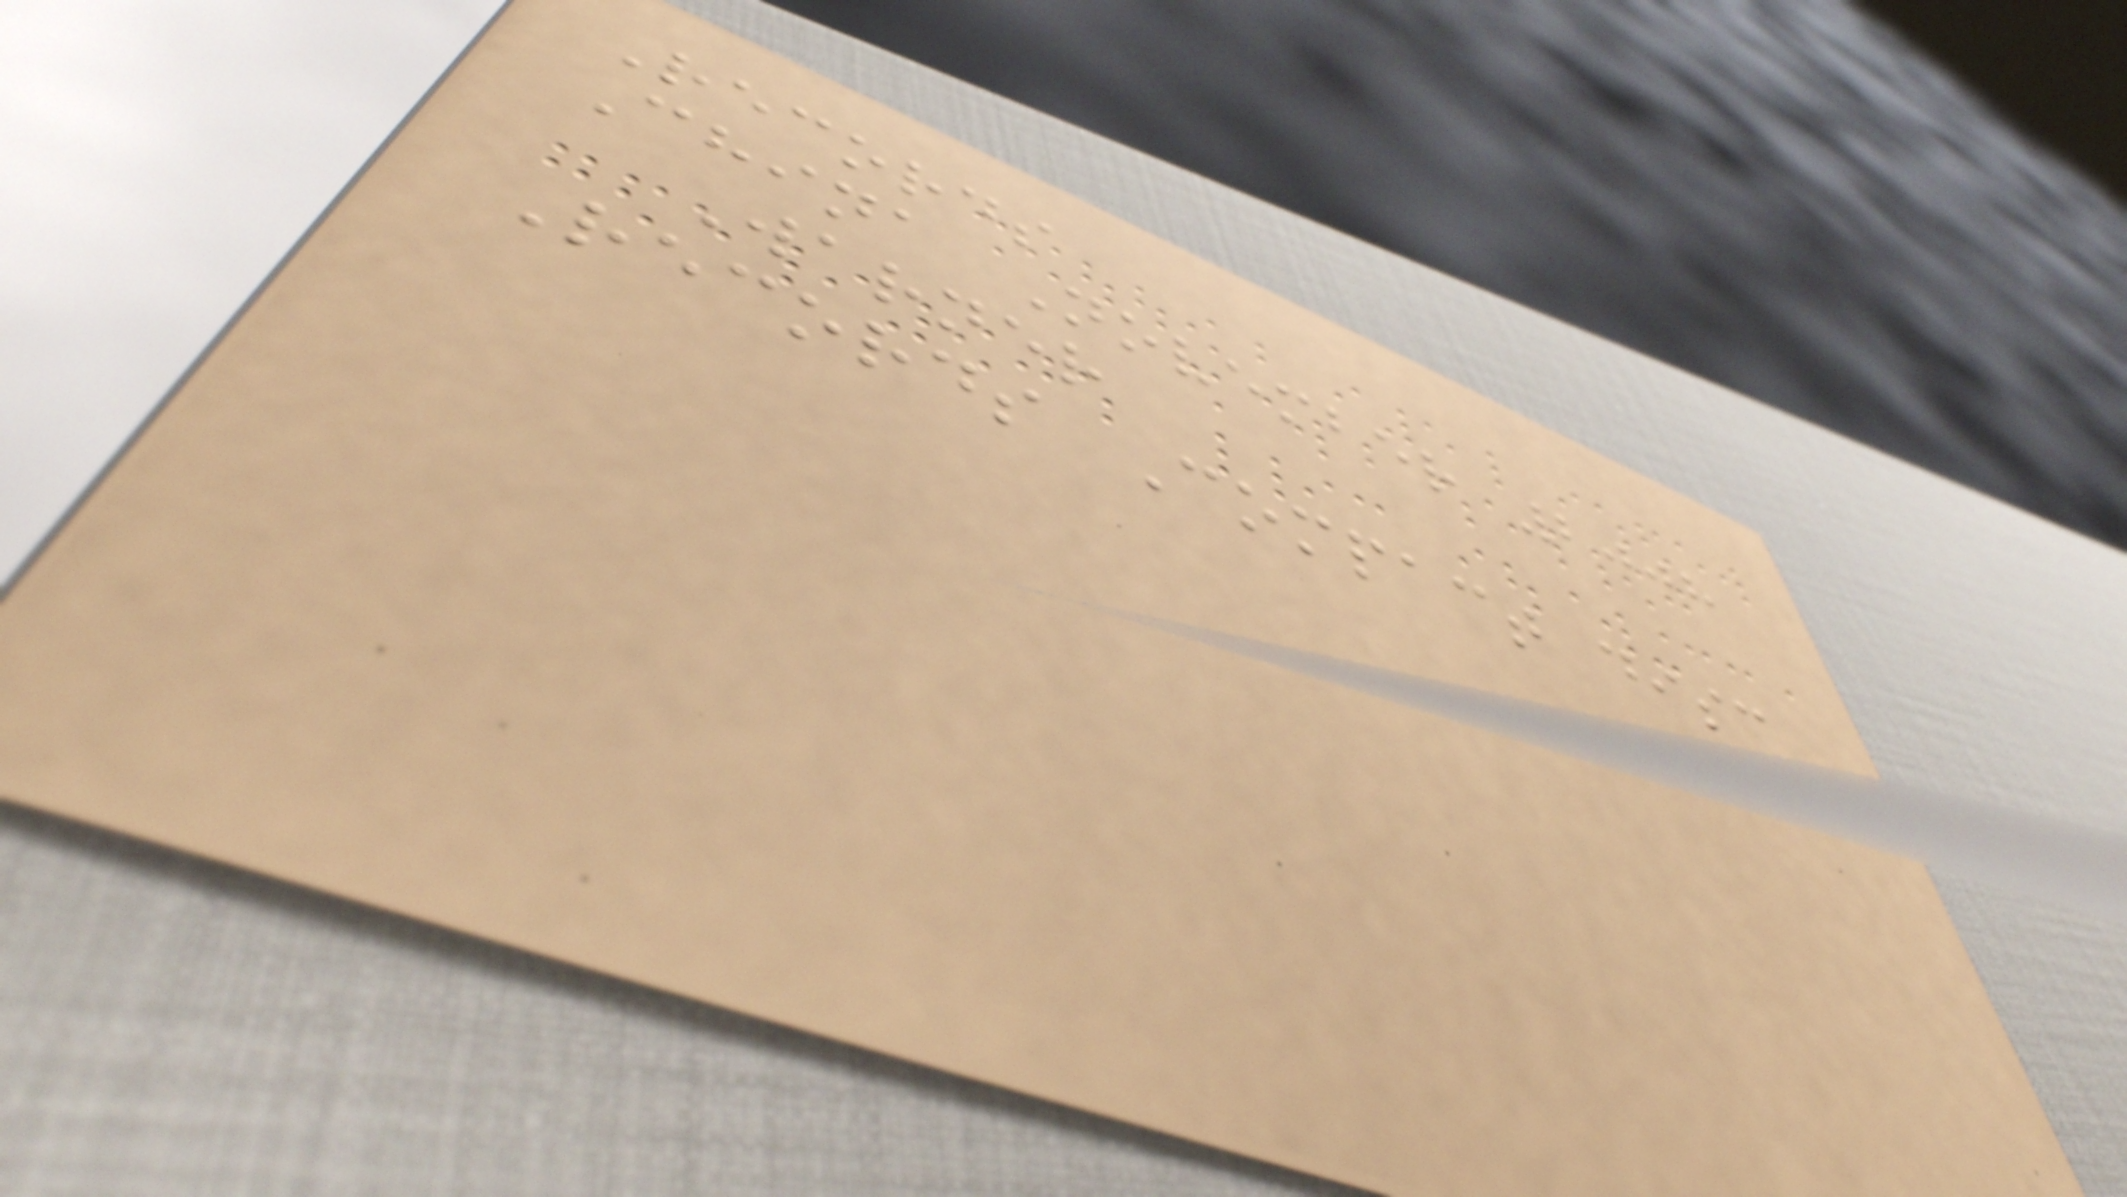Records
China November 2008
Warner
Records Compact disc
